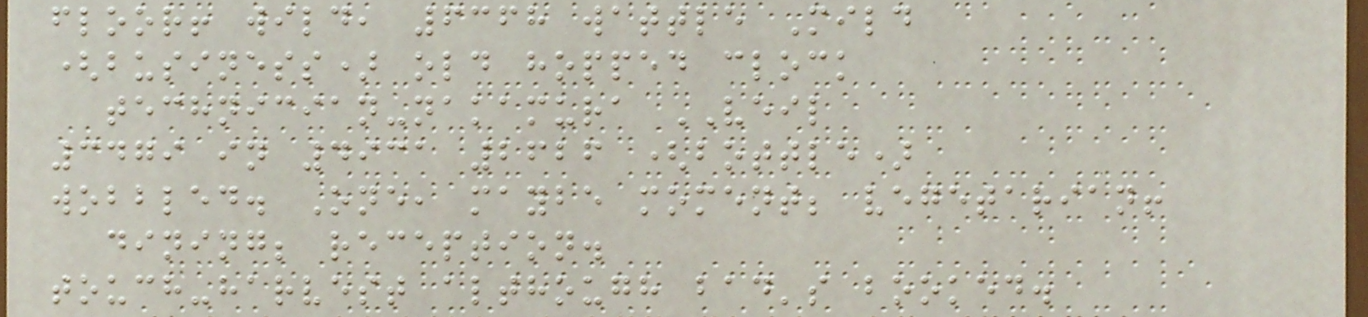floor! wild, 6368 wattle Mild
(business) old hopped clock
technician-nakamura VEIL
3479 in 4931 2626 (bottle)
wobbled. One, maybe moment; vegetarian!
dining; reception.
touch-harvest although bad's booked.
